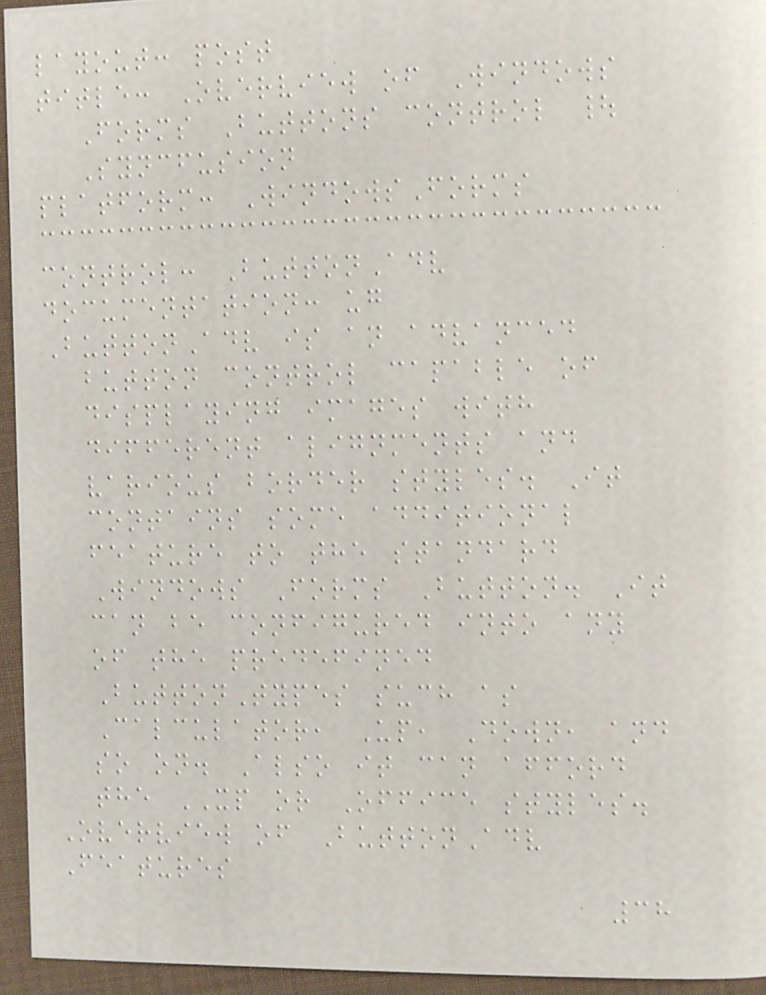layout: post
title: Overview of Windows
Forms Buttons control |
Syncfusion
platform: WindowsForms
control: ButtonAdv
documentation: ug
ButtonAdv is an advanced
button control capable of
displaying images with
different alignments and
various border styles. It
contains some additional
feature to the standard
Windows Forms Button. It
can be configured into any
of the predefined
ButtonTypes such as
Calculator, Up, Down, and
so on. Also it can afford
the XP or Office styles.
Overview of ButtonAdv
Features
38
